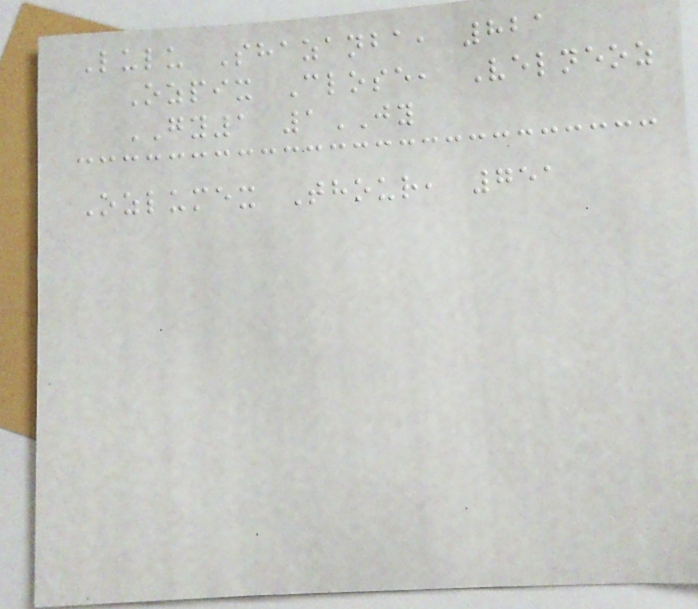Lulu Shazanba, 821
Ozpix Close, Velneoz
GY1 1JY
Ozlumex Thour, 751
